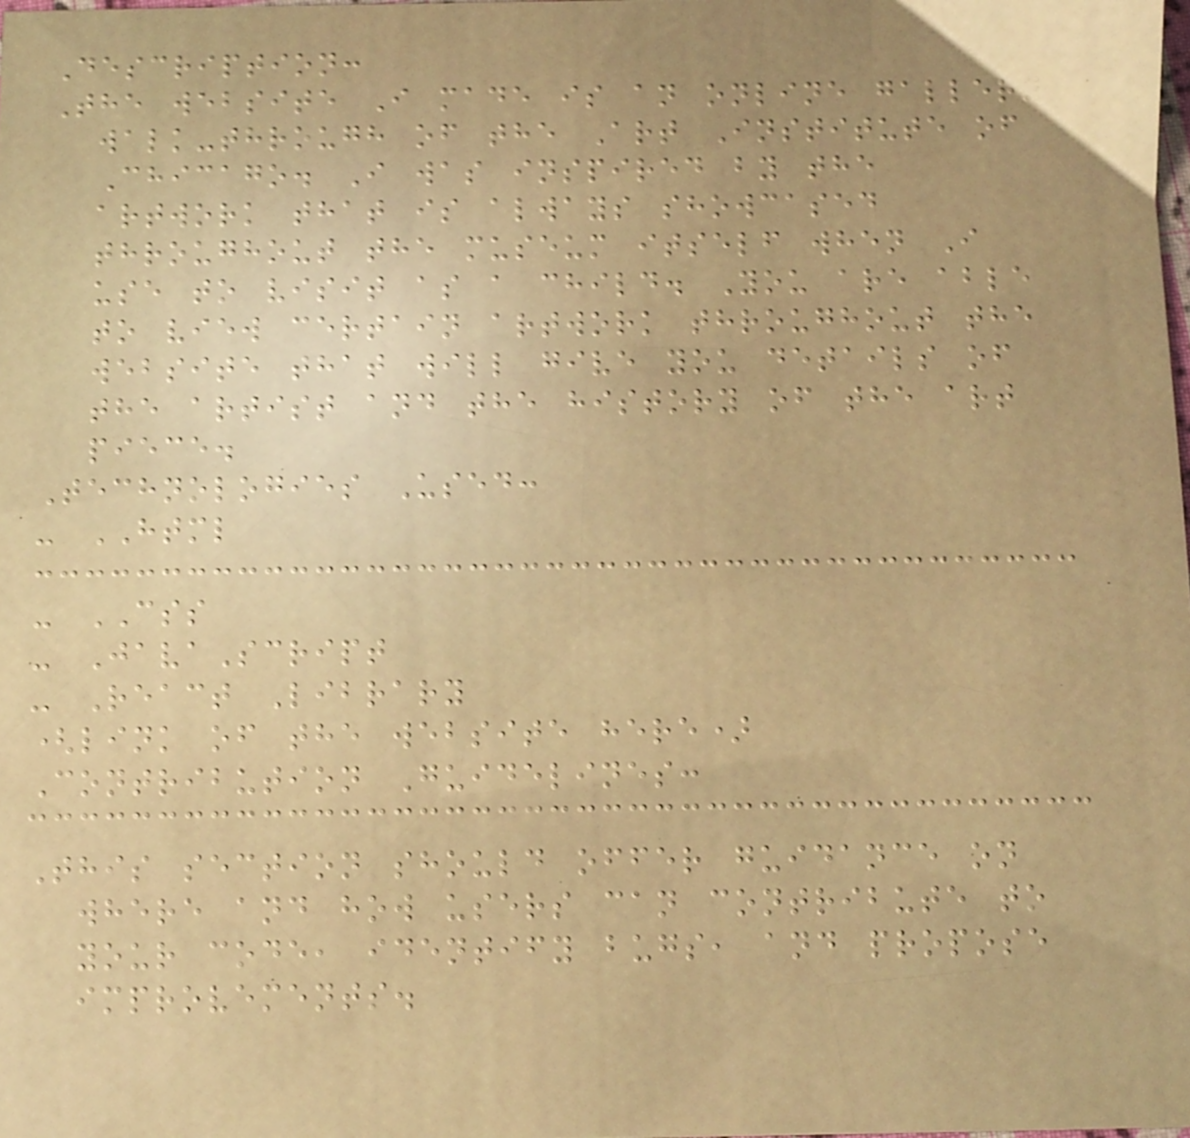Description:
The website I made is an online gallery
walk-through of the Art Institute of
Chicago. I was inspired by the
artwork that is always showcased
throughout the museum itself when I
use to visit as a child. You are able
to view certain artwork throughout the
website that will give you details of
the artist and the history of the art
piece.
Technologies Used:
- HTML
- CSS
- JavaScript
- React Library
(link of the website here)
Contribution Guidelines:
This section should offer guidance on
where and how users can contribute to
your code, identify bugs, and propose
improvements.
